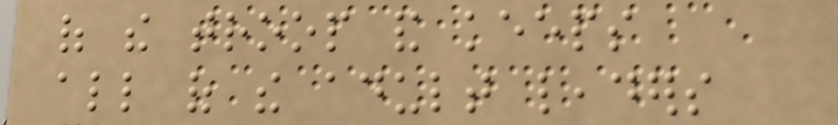of the troop and keeps
all of the adult leaders
